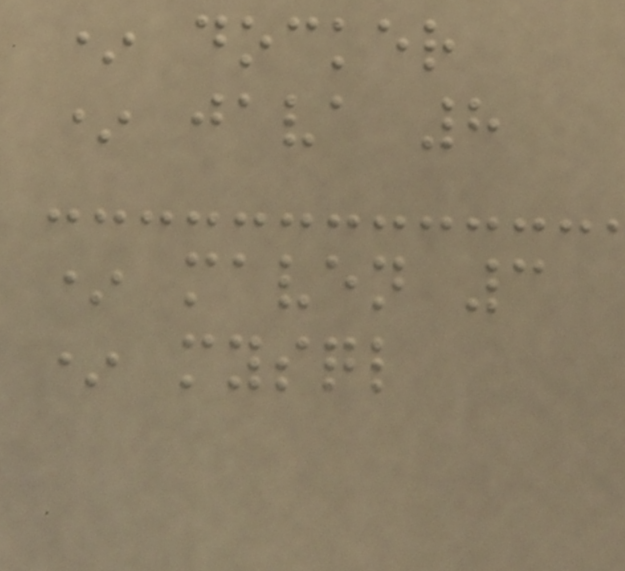* docker
* java 8
* maven 3
* mysql
